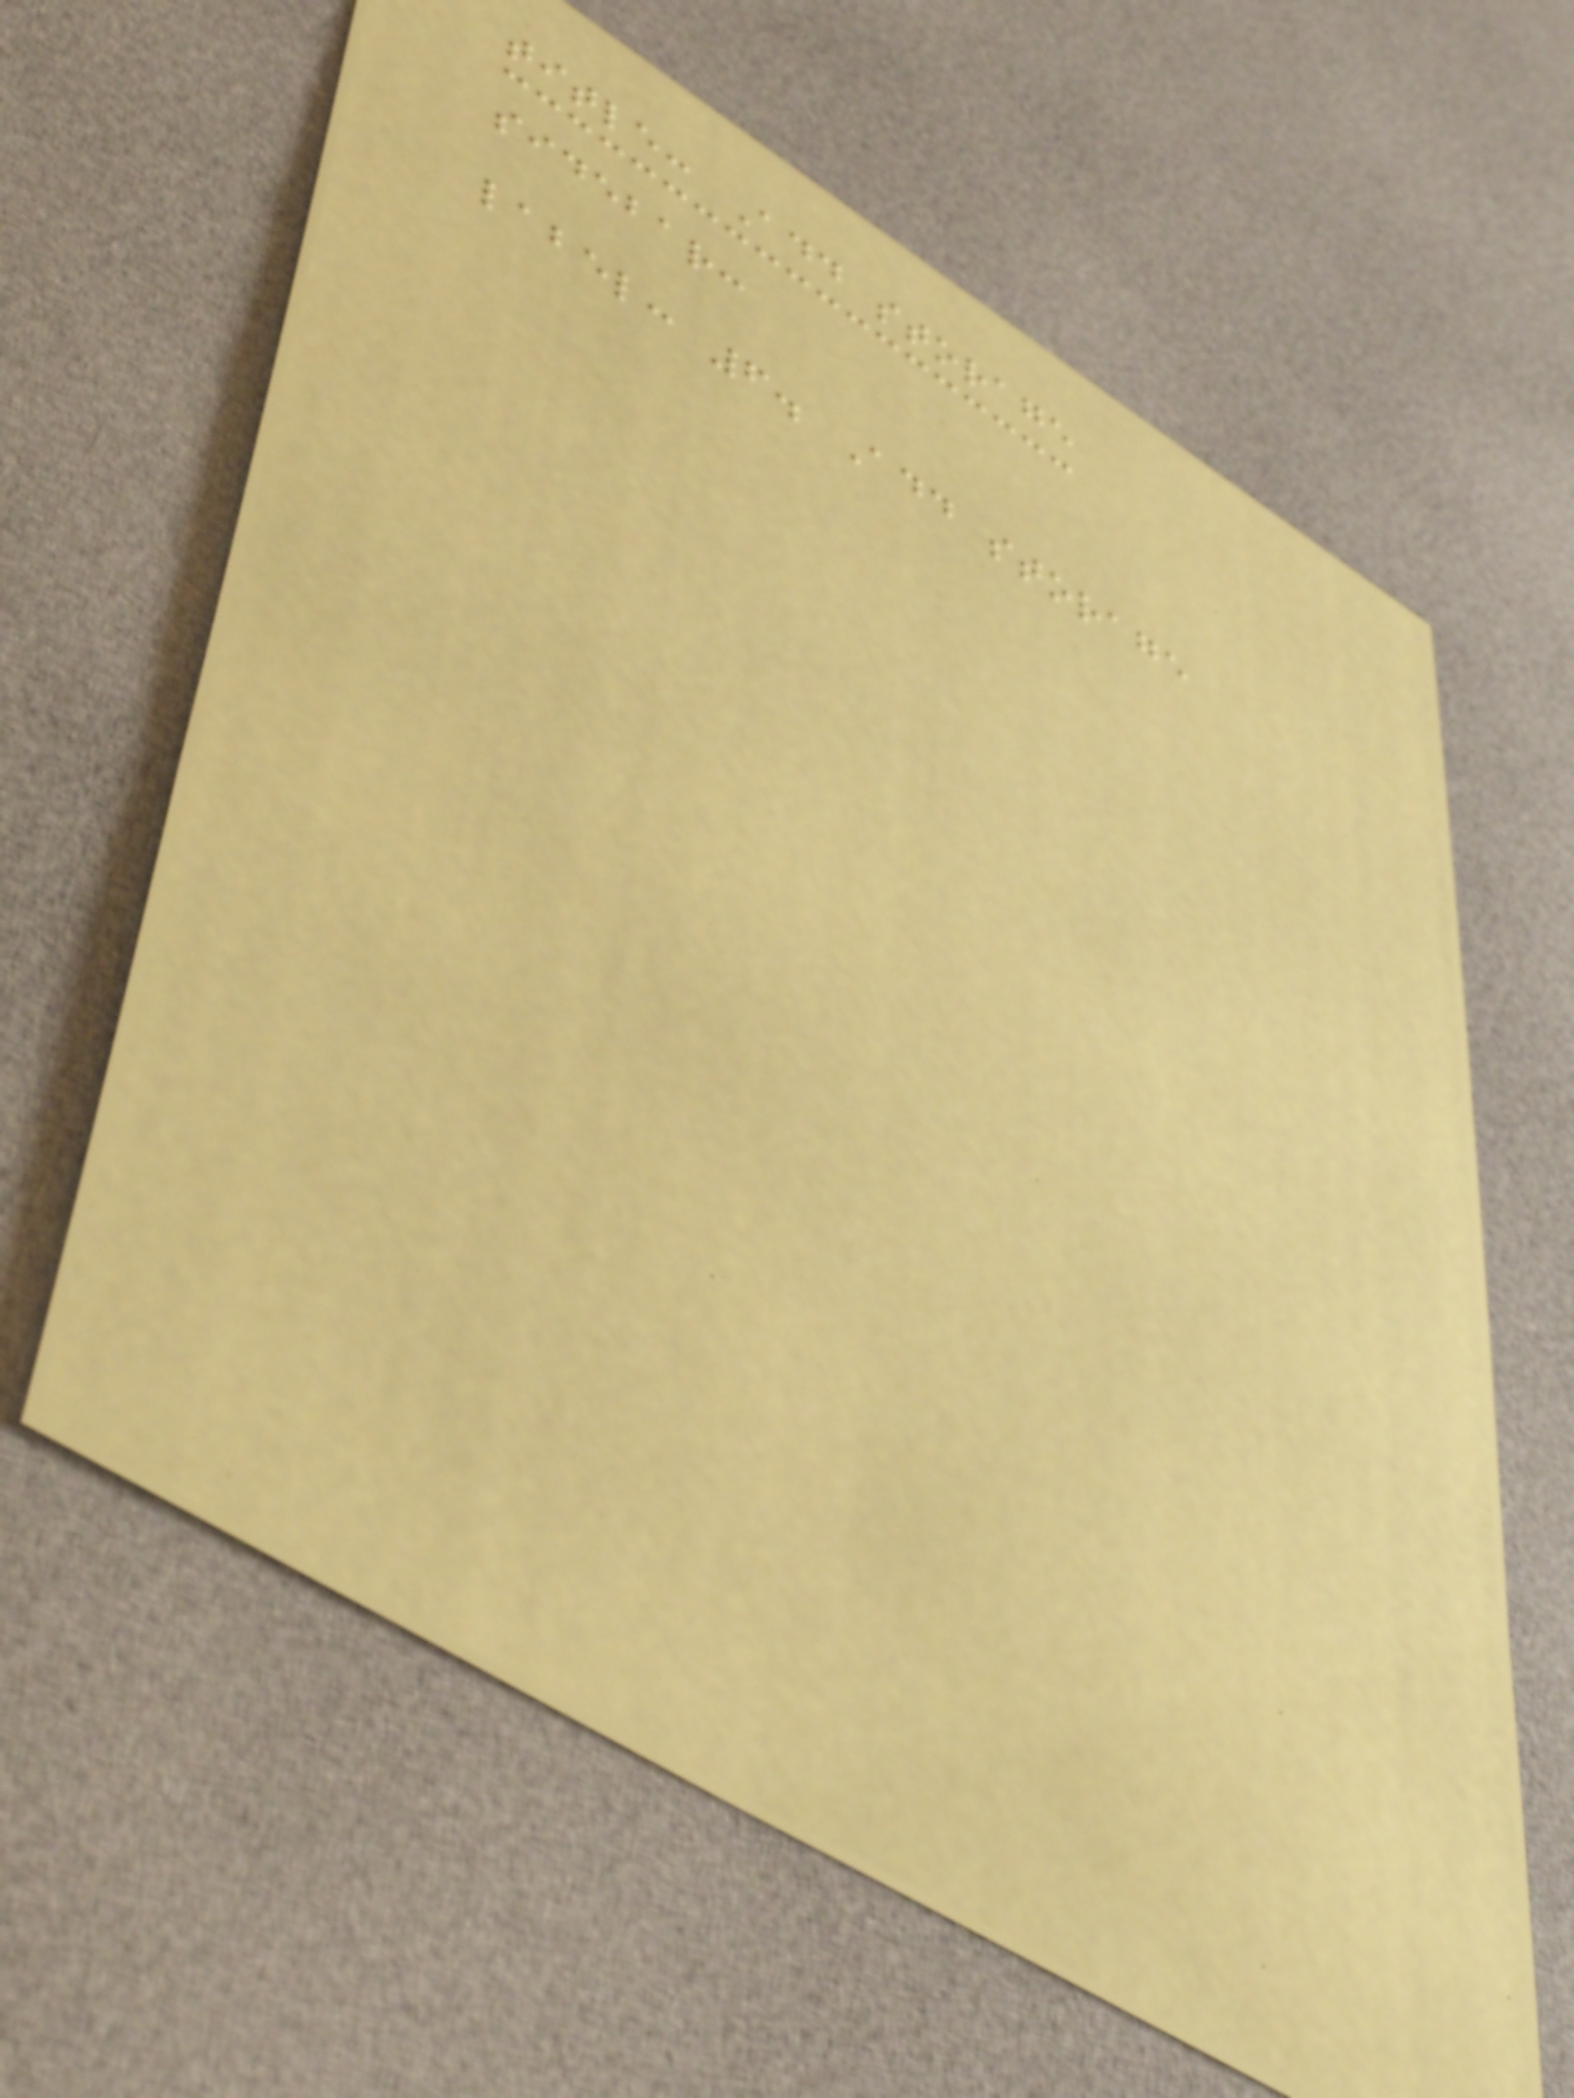title: Add storage
sidebar:
label: 6. Add storage
